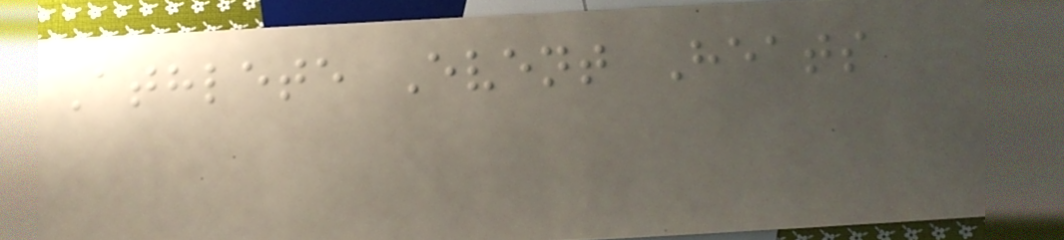Athlete Event Heats
